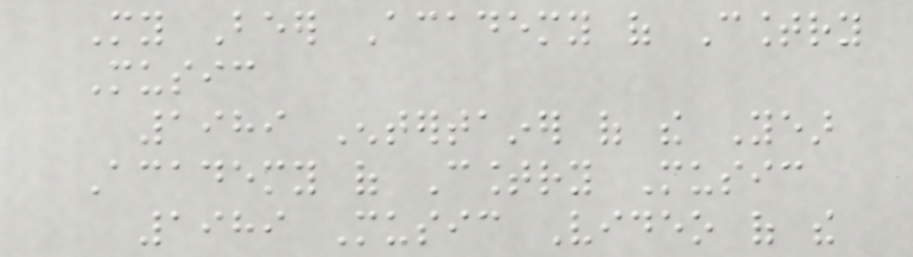My Beer Academy of Country
Music
1989 Entertainer of the Year
Academy of Country Music
1989 Music Video of the
